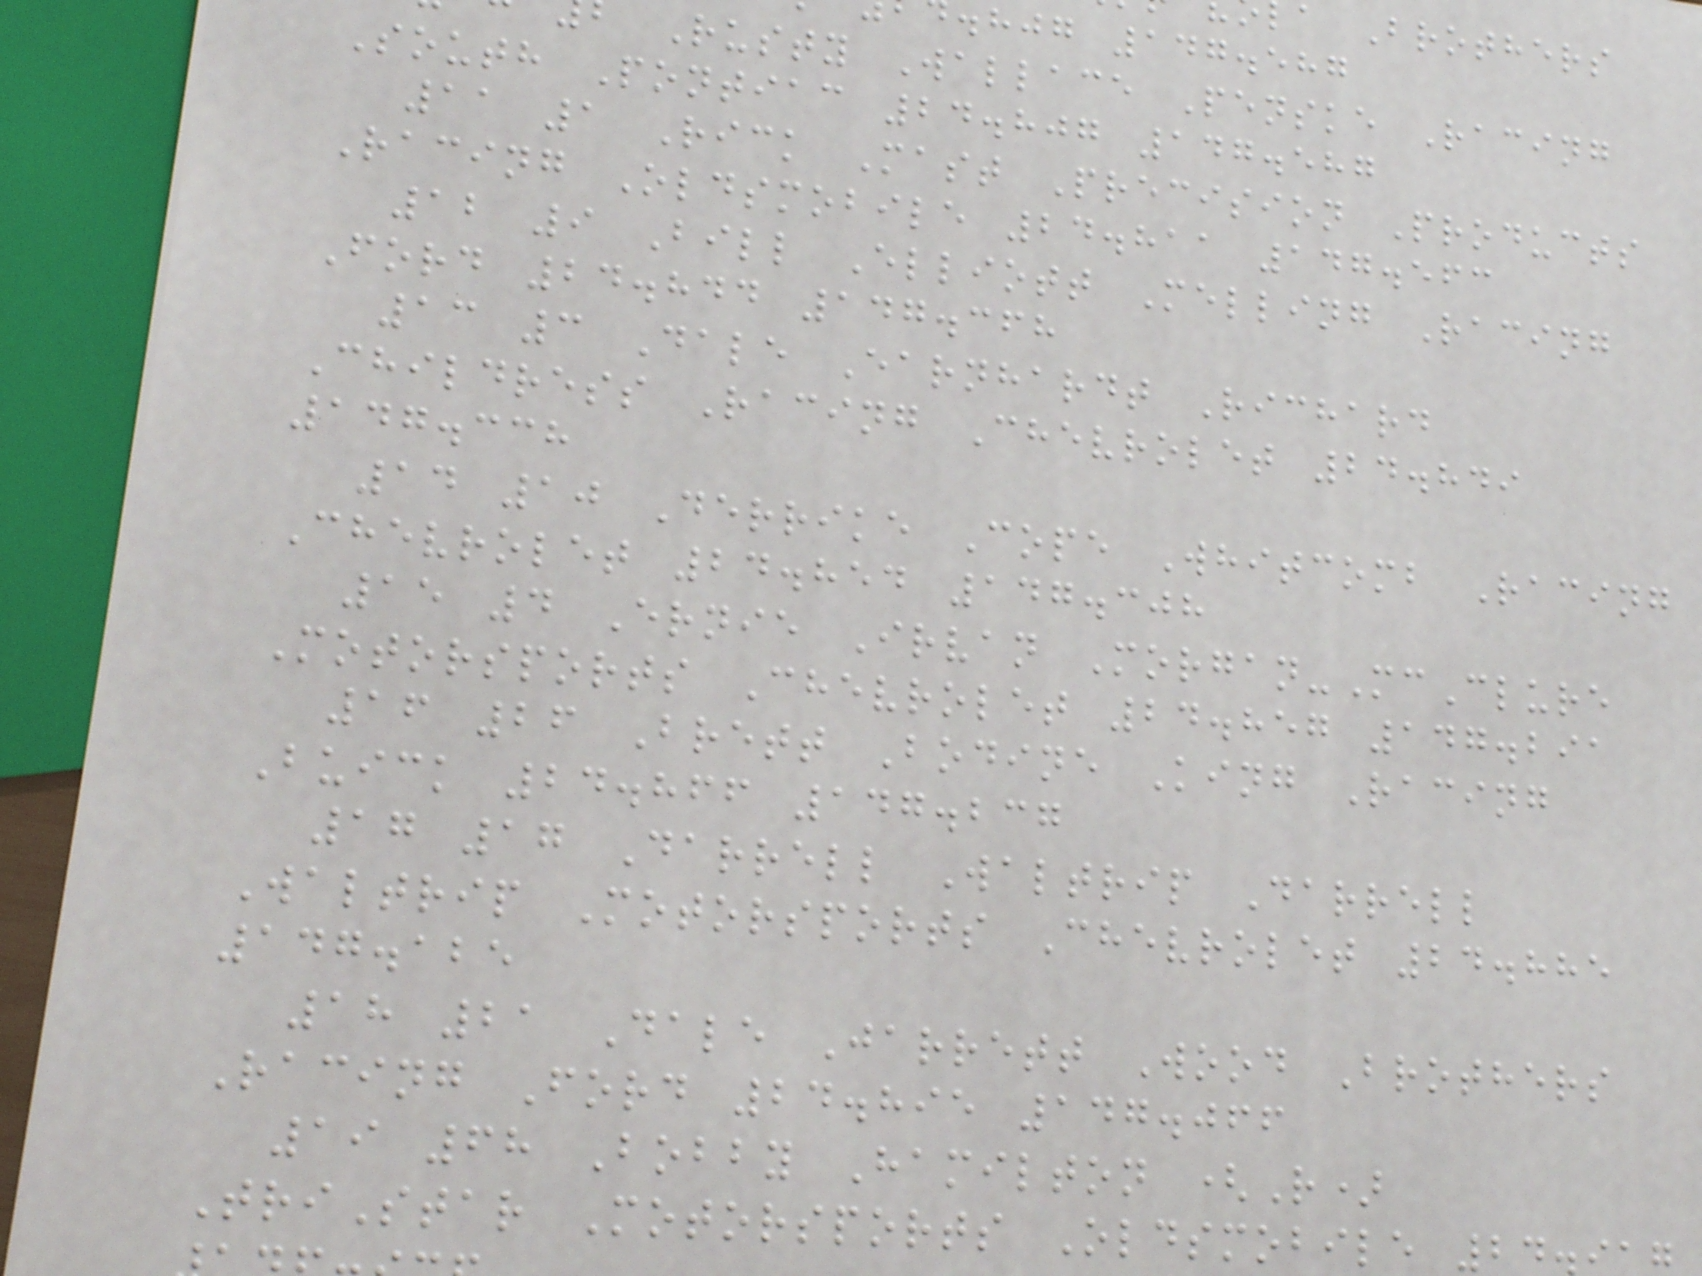a Brothers
.hjg 147.587
Rusty Wallace Penske Racing
South Pontiac 24.807 147.587
11 1 Rick Mast Precision Products
Racing Oldsmobile 24.811 147.563
12 9 Bill Elliott Melling Racing
Ford 24.844 147.368
13 3 Dale Earnhardt Richard
Childress Racing Chevrolet 24.849
147.338
14 10 Derrike Cope Whitcomb Racing
Chevrolet 24.854 147.308
15 4 Ernie Irvan Morgan-McClure
Motorsports Chevrolet 24.857 147.291
16 26 Brett Bodine King Racing
Buick 24.866 147.237
17 17 Darrell Waltrip Darrell
Waltrip Motorsports Chevrolet 24.885
147.125
18 21 Dale Jarrett Wood Brothers
Racing Ford 24.895 147.066
19 68 Bobby Hamilton (R)
TriStar Motorsports Oldsmobile 24.
